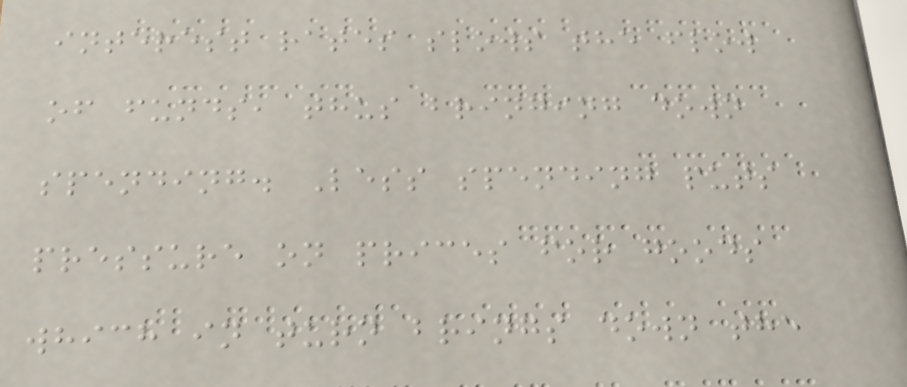interest rates slows the flow
of funds, thus bringing down
spending. Less spending puts
pressure on prices for goods
which in turn brings down the
